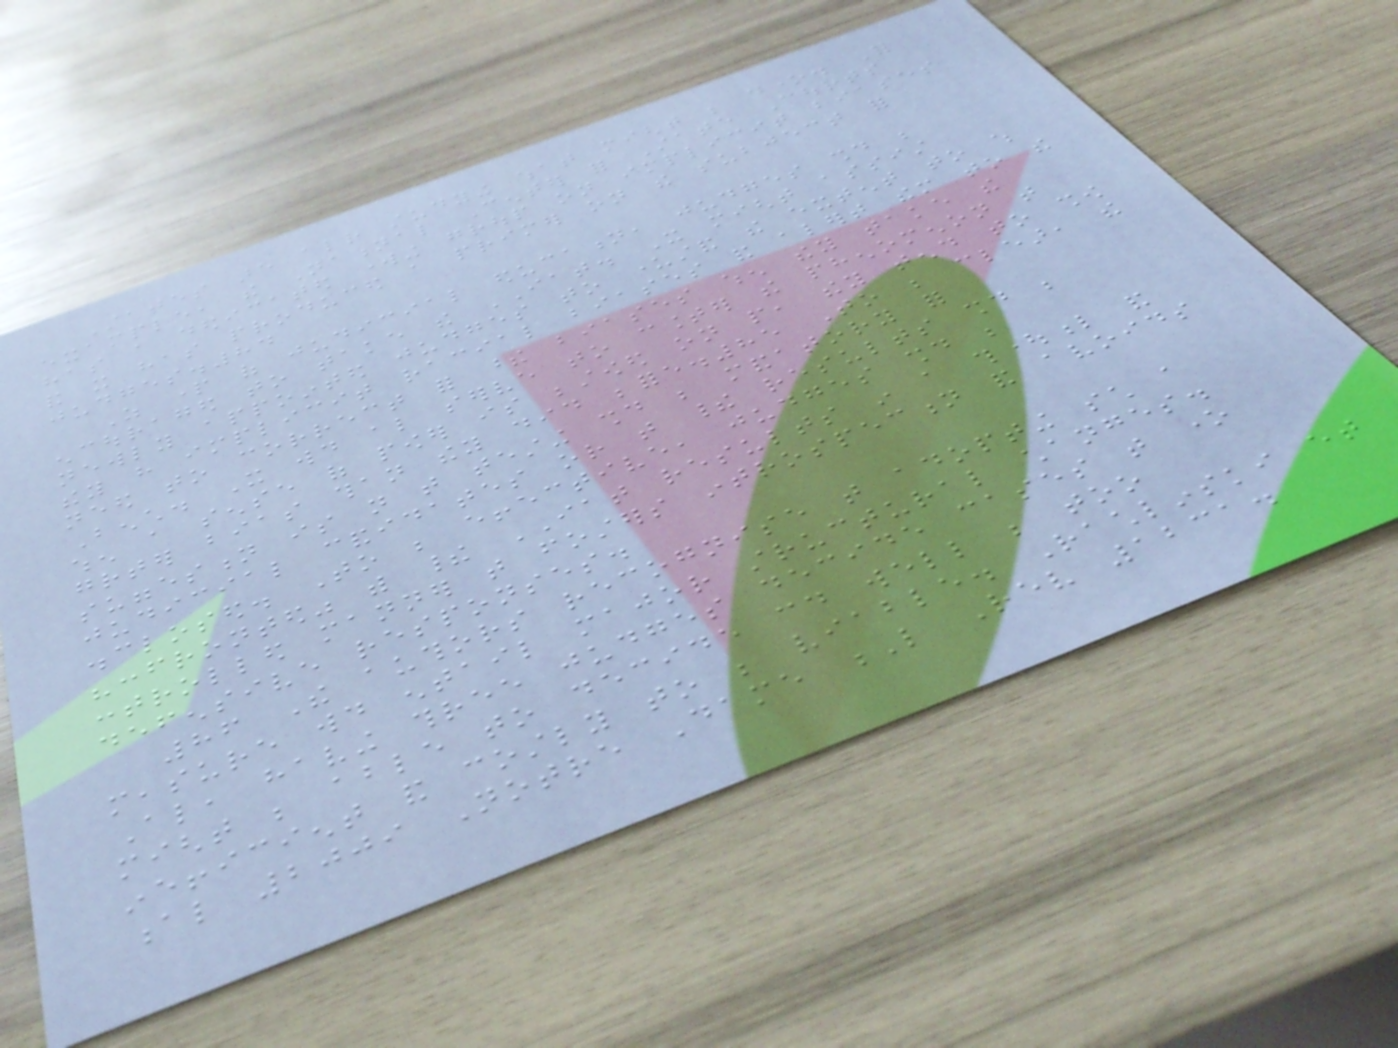States are already studying what might be done. For
example, the National Center for State Courts
has a dedicated working group on implicit biases
and it has produced a primer on the subject for
judges.84
As part of judicial education, judges should be
encouraged to take the IAT. It might assist
newly appointed judges to understand the extent to which
they have implicit racial biases and alert them to the
need to correct for these biases when they take the
Bench. It would also serve to counter the phenomenon that
when a sense of power is bestowed on people, they tend to show
greater bias than they did before.85 To be clear, the
suggestion is not that testing should be mandatory for
judicial candidates or that their results should be
disclosed. To be effective, judges should be
"confronted" with their IAT results in a thoughtful and
controlled manner that fosters introspection and avoids
defensive responses.
86 The authors recognise that adopting such a
measure would entail major structural changes.
Also, having three judges decide cases that one
might be able to decide could well be too
inefficient and costly to be viable. Rachlinski et
al 2009 Notre Dame L Rev 1231.
